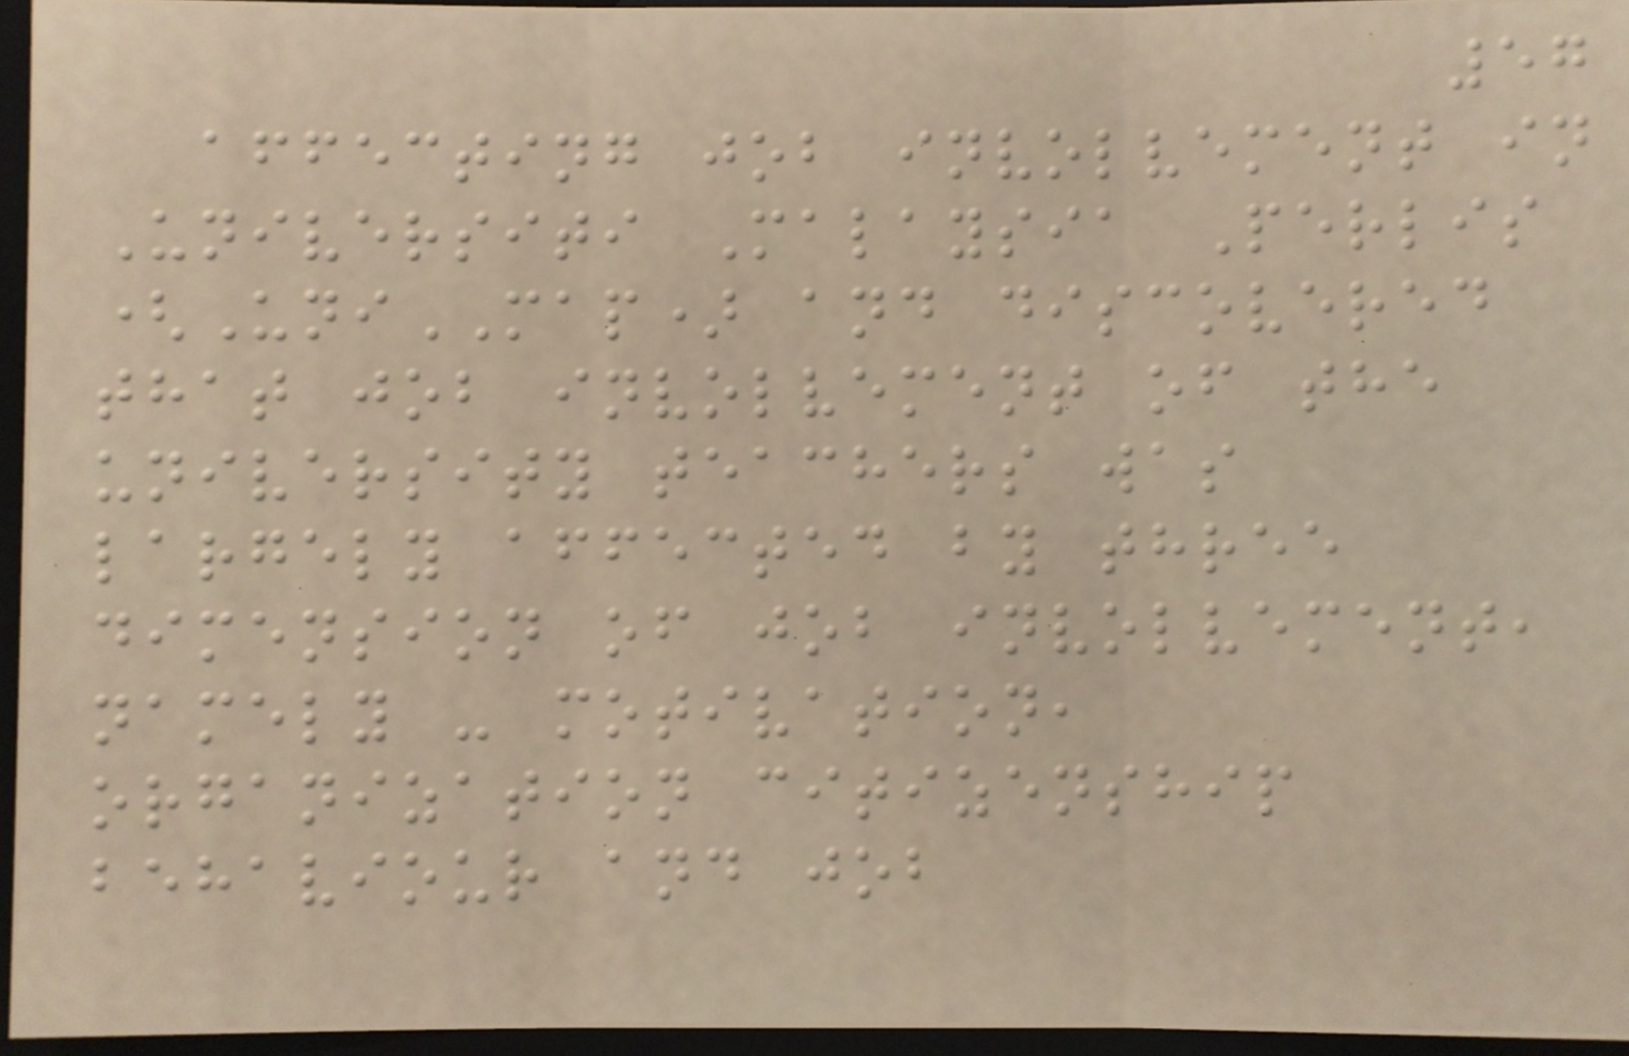57
affecting job involvement in
Universiti Malaysia Perlis
(UniMAP) and discovered
that job involvement of the
university teachers was
largely affected by three
dimension of job involvement,
namely - motivation,
organization citizenship
behaviour and job
